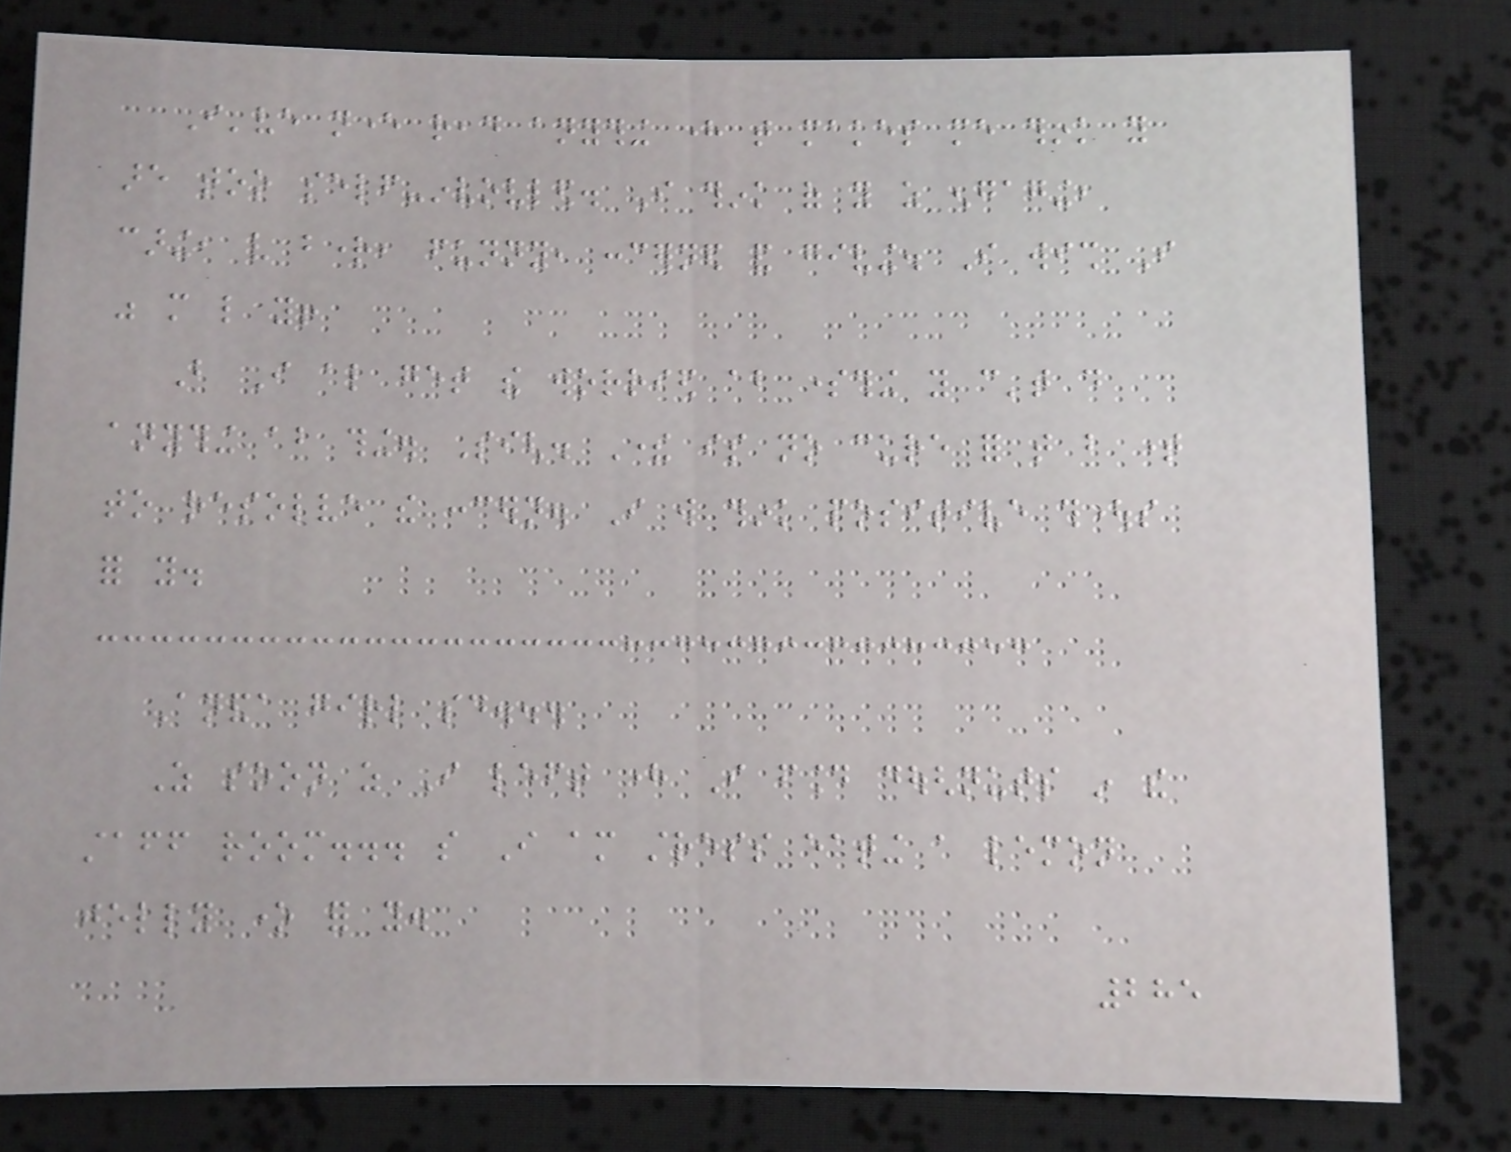I've never read anything here that makes me think you
are too self-invovled. I think of you as engaging,
caring, very bright, funny, concerned and giving. I wish I
was more like you!
But I also get the worried about something you can't do
anything about thing. Sigh. There is no cure for that but time
to resolve the concern. I will think positive thoughts
for you.
Ananda girl said...
As soon as I left here I found doughnuts in the
staff room... so I am stress eating a lemon
jelly one for you.
285
